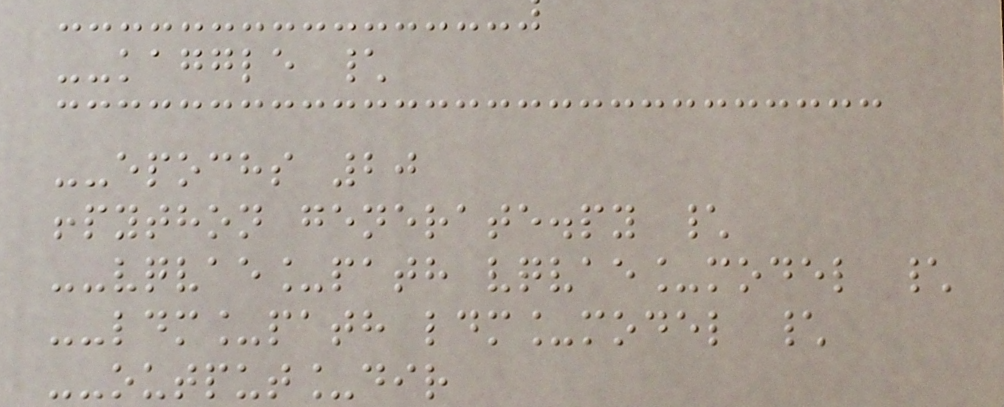--kaggle \
--epochs 20
!python generate.py \
--vqvae_path vqvae_model \
--ldm_path ldm_model \
--output_dir
